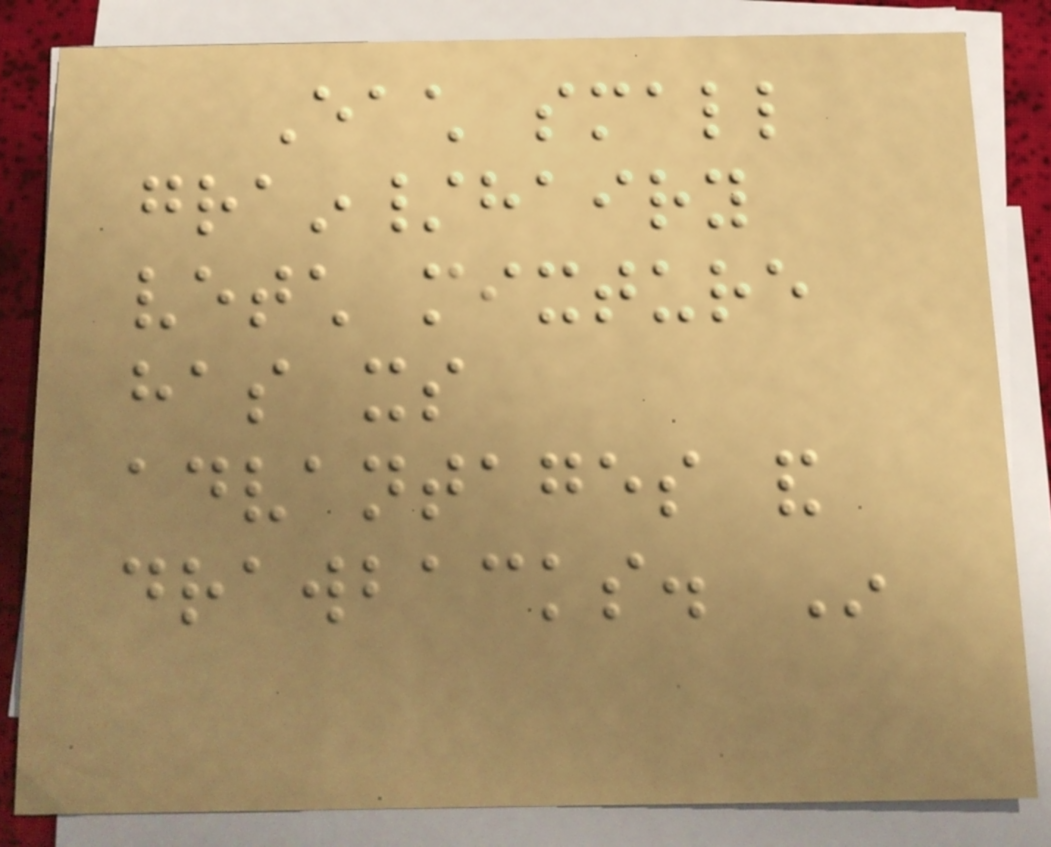Each small
grain/hairy
vetch mixture
has its
advantages and
drawbacks. In
